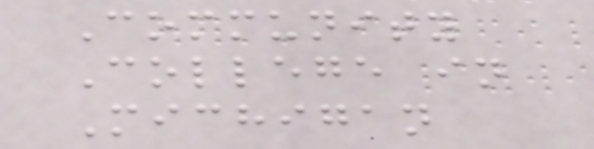Community
College in
Michigan
